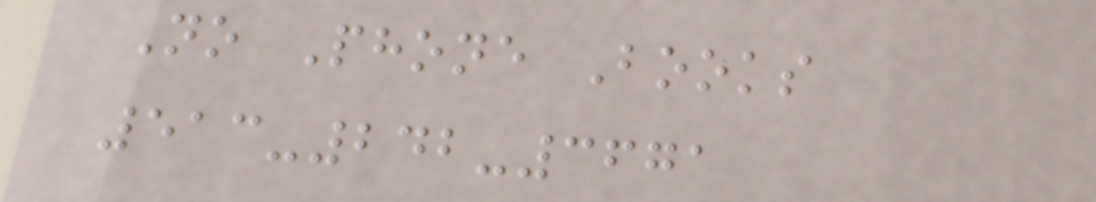No Phone Books
513-242-3671
